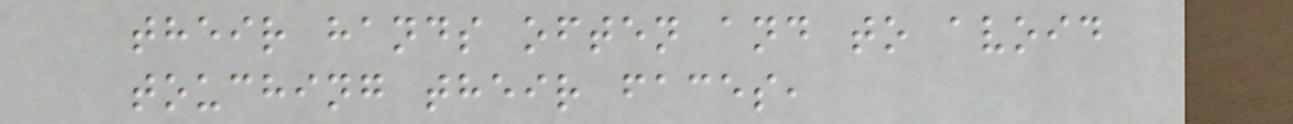their hands often and to avoid
touching their faces,
